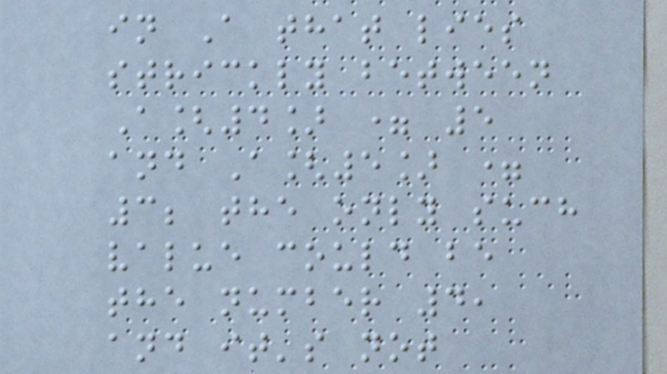in A that lies
strickly between
A[4] = 5
and A[5] =
3; the only such
value could be
the number 4,
and it's not
